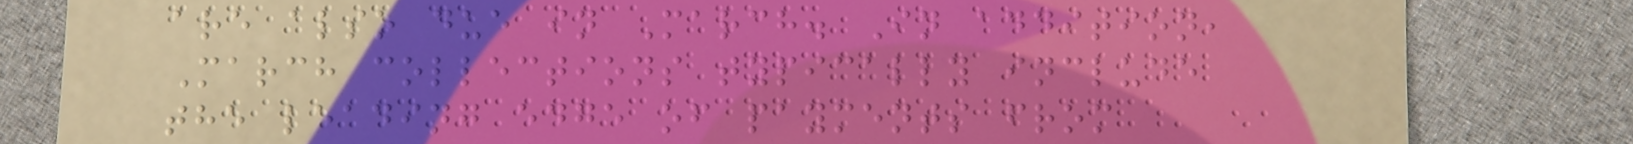are also due in March. In addition,
March collections typically include
the leading edge of payments from
